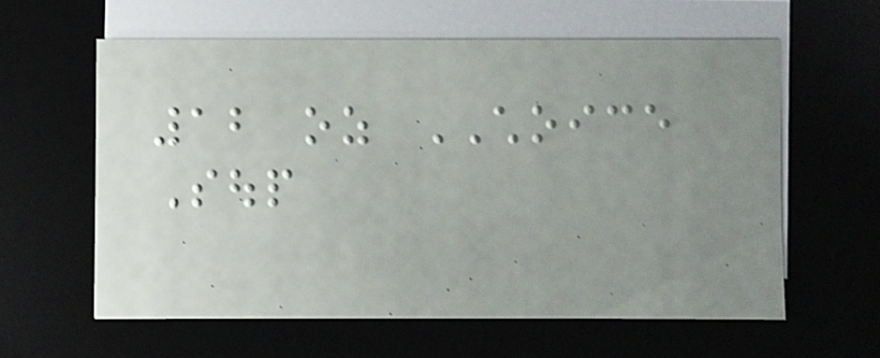12 oz CHOICE
Soup
